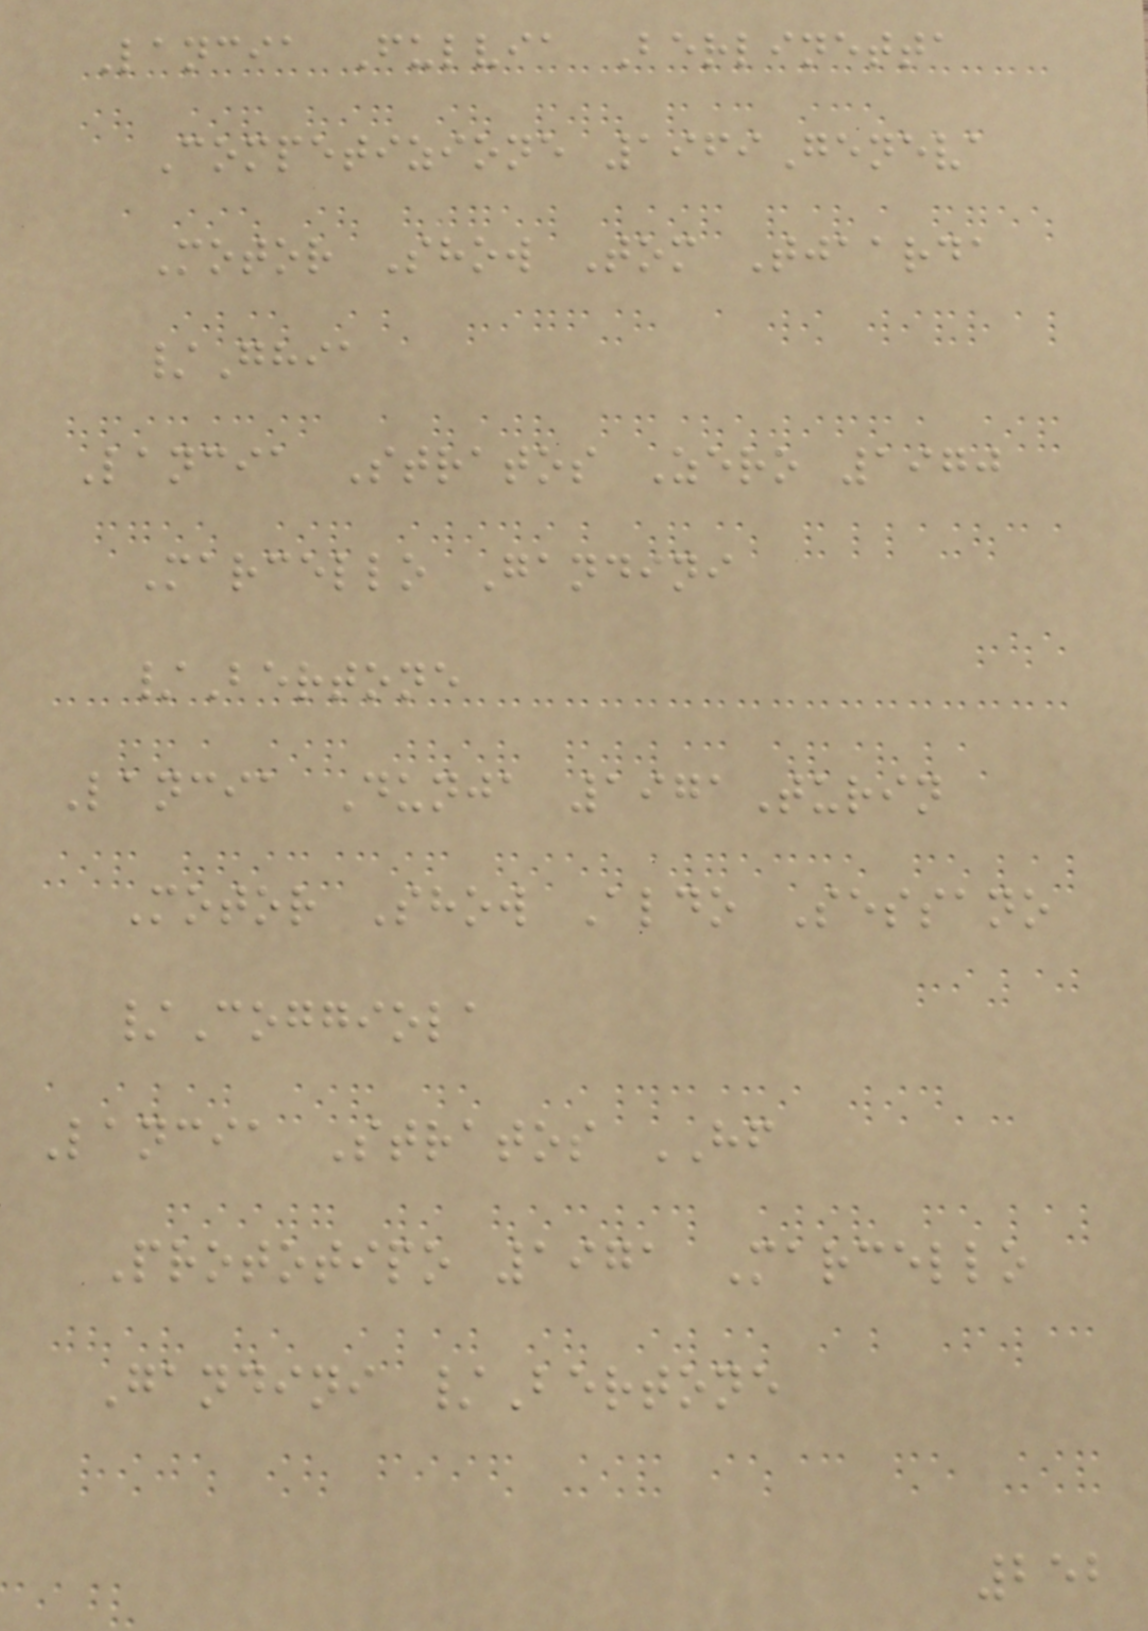Lancia Fulvia Berlinetta
Competizione 1969Geneva
Motor Show Tom Tjaarda
/Ghia
Lancia Stratos Zero 1970
Marcello Gandini
/Bertone
Lancia Dunja 1971Turin
Motor Show Aldo Sessano
/Coggiola
Lancia Stratos HF
Prototipo 1971 Marcello
Gandini /Bertone
252
